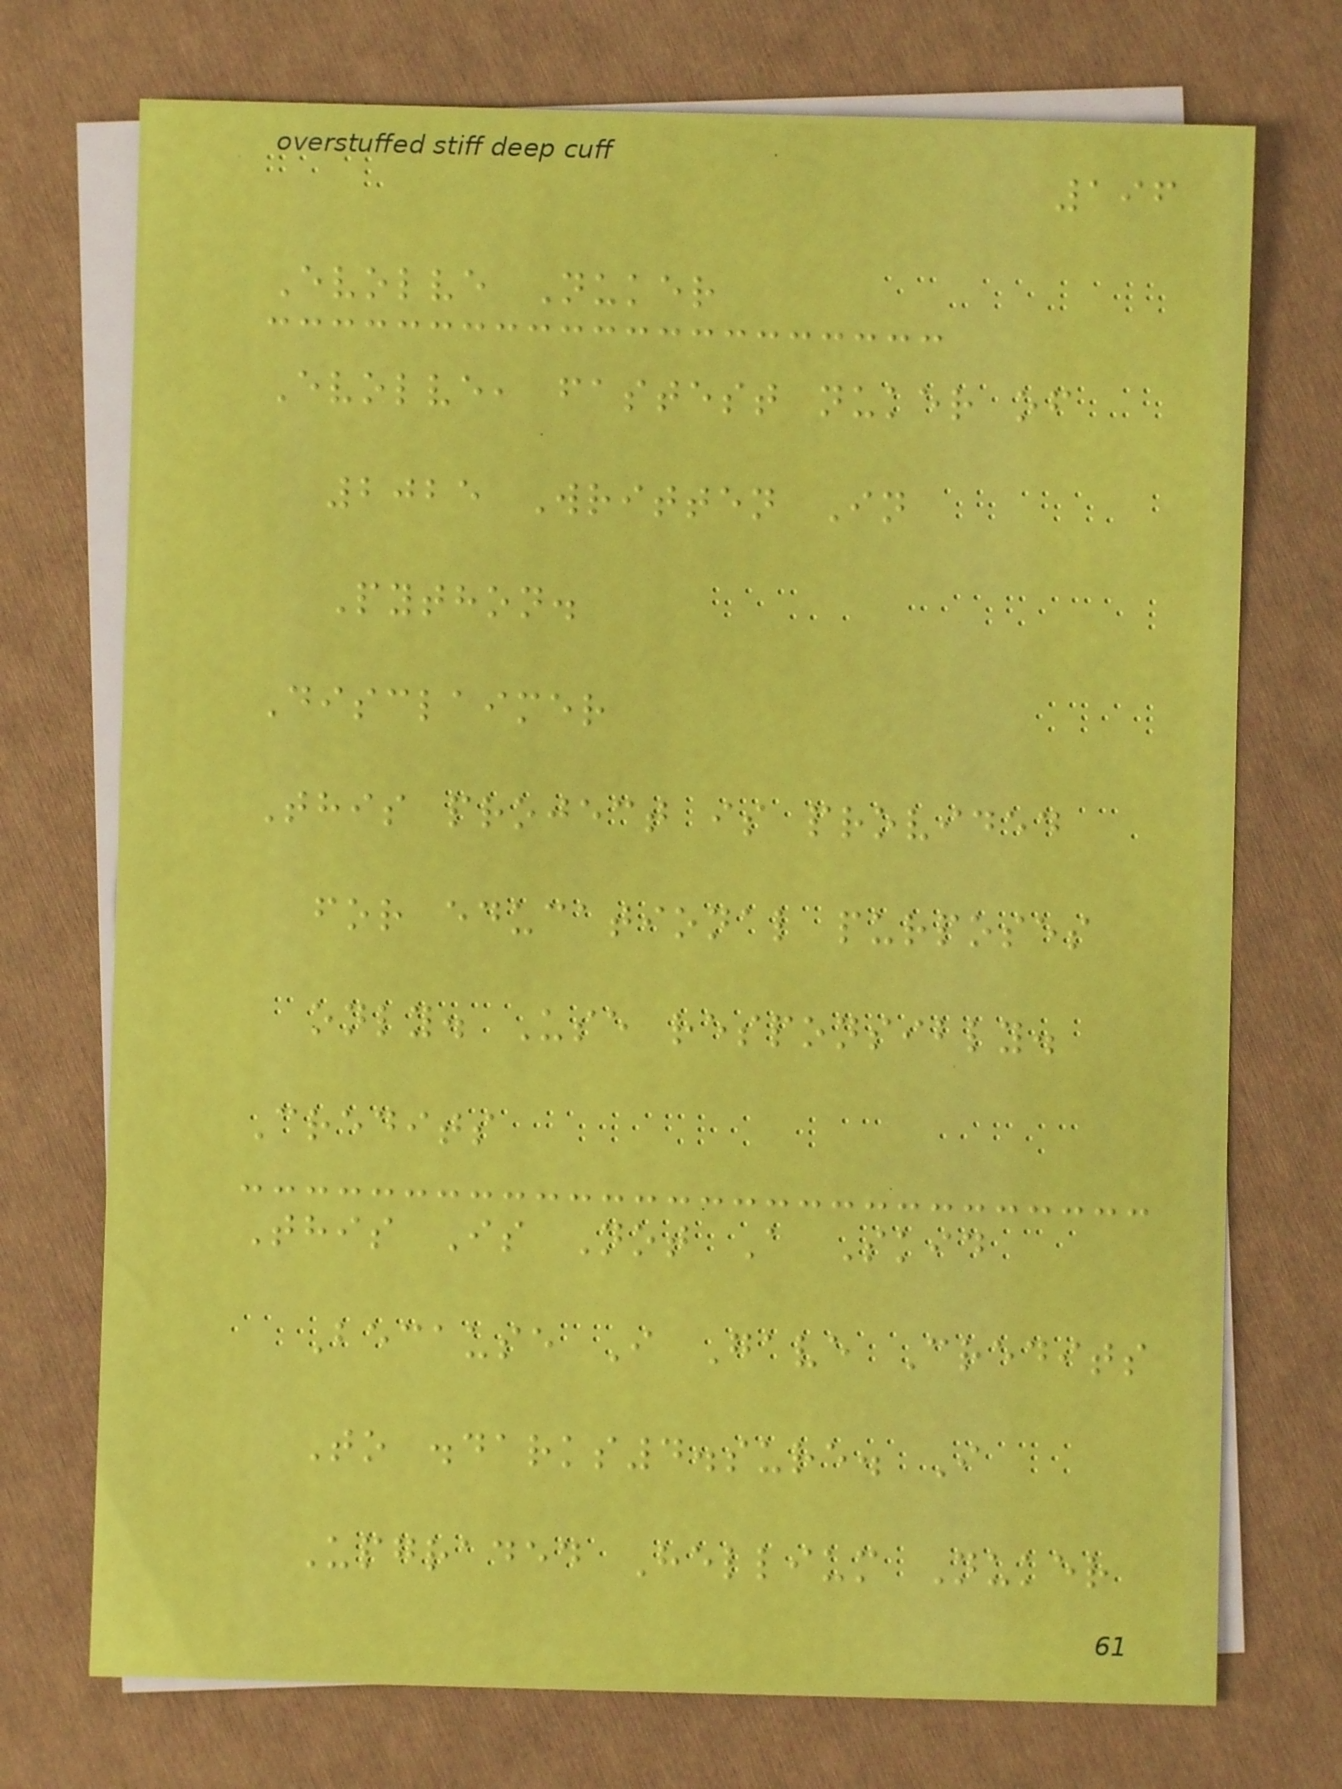196
Evolve Nuker
Evolve, fastest nuker of
2025 Written In
Python.
Disclaimer
This project is provided
for educational purposes
only. Use responsibly.
Credits
This Is Not A Skid
Because I Gave Credits
To .darks4.sure. I
Upgraded Hellium Nuker
